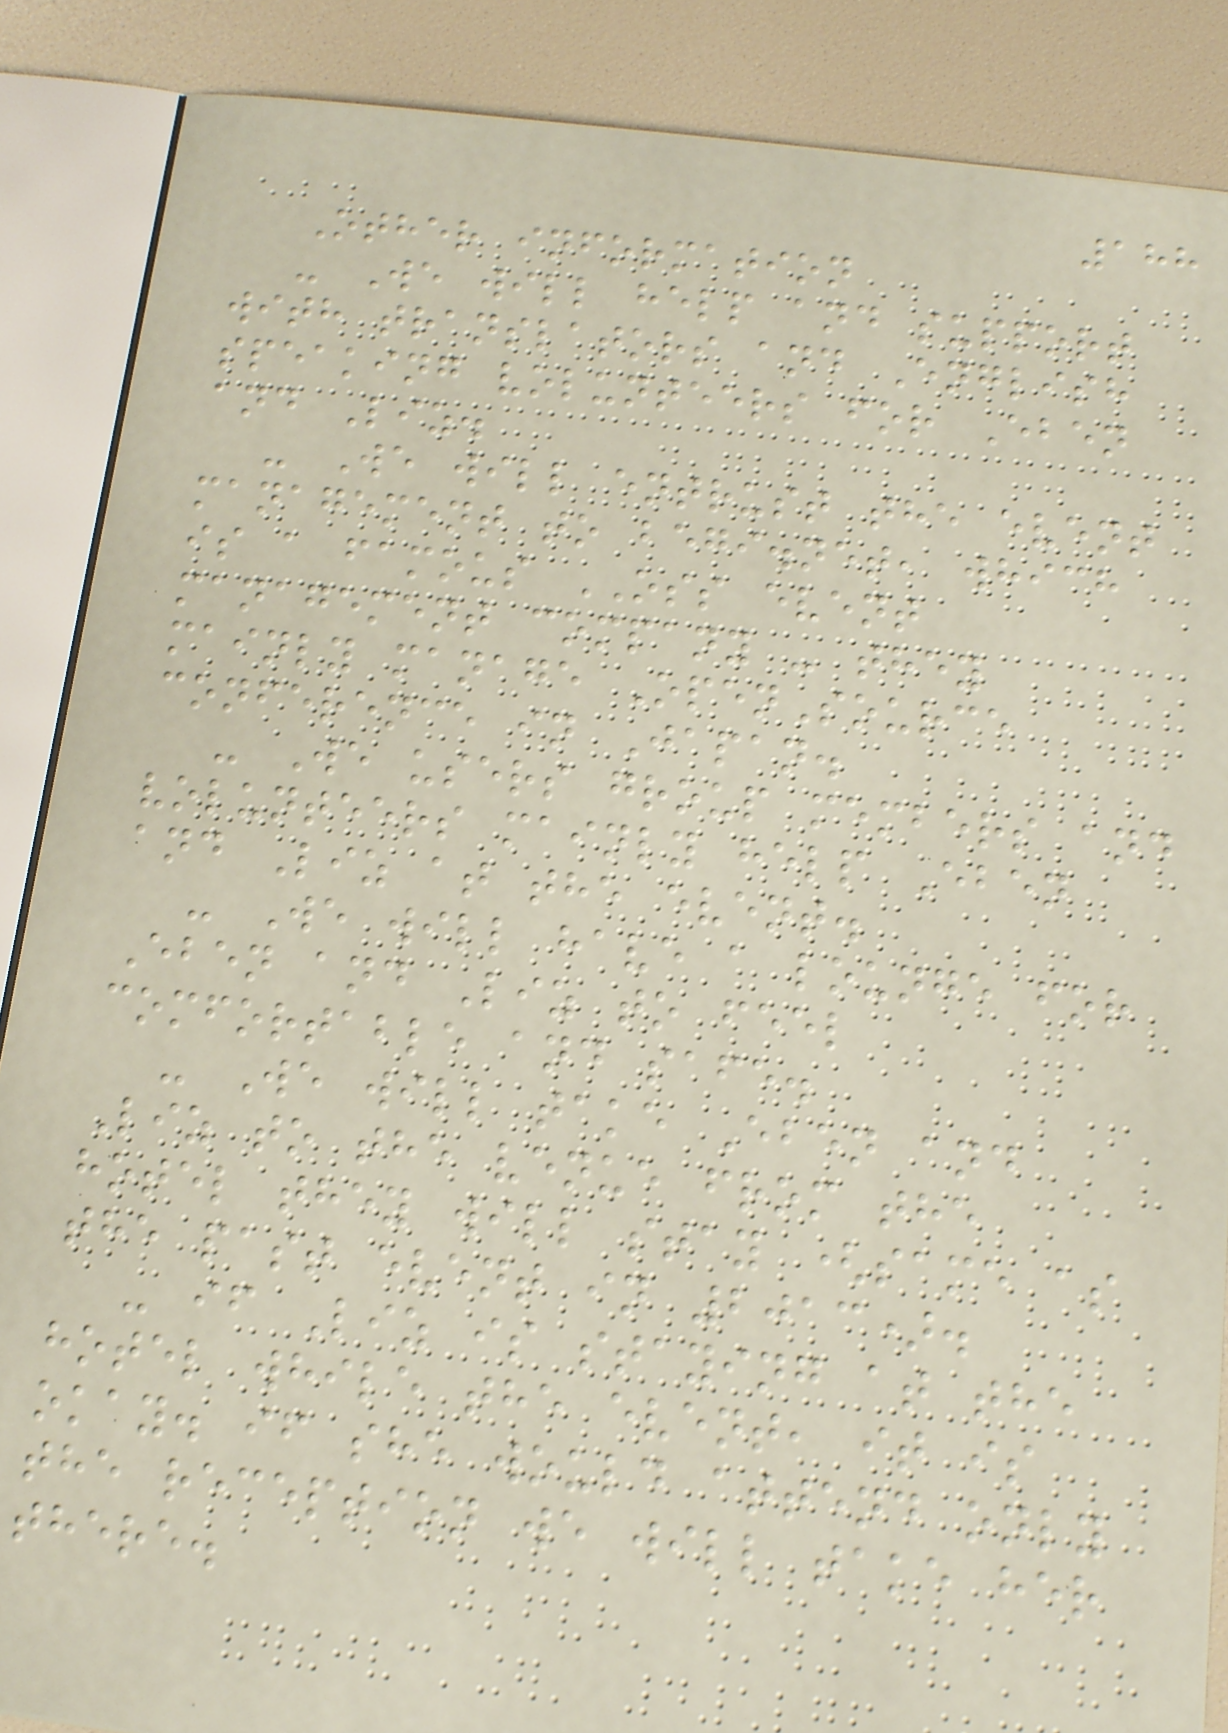188
Other information
- We will help and support
with translators and English
speaking volunteers for Eben
and Liz.
- We will entrust the event
management to begi.net, which
is a famous OSS event
management company - they
mainly manage OpenSource
conference in Japan.
- We users group members and
volunteers mainly help Eben
and Liz at the event.
- We will have a lounge for
Eben and Liz to feel
comfortable and safe.
- We will take Eben and
Liz to the venue from the
hotel they will stay (same as
the past event in 2013).
- if Liz is staying at the
hotel while the event, it is
okay. if she would attend only
the reception we will take her
there.
